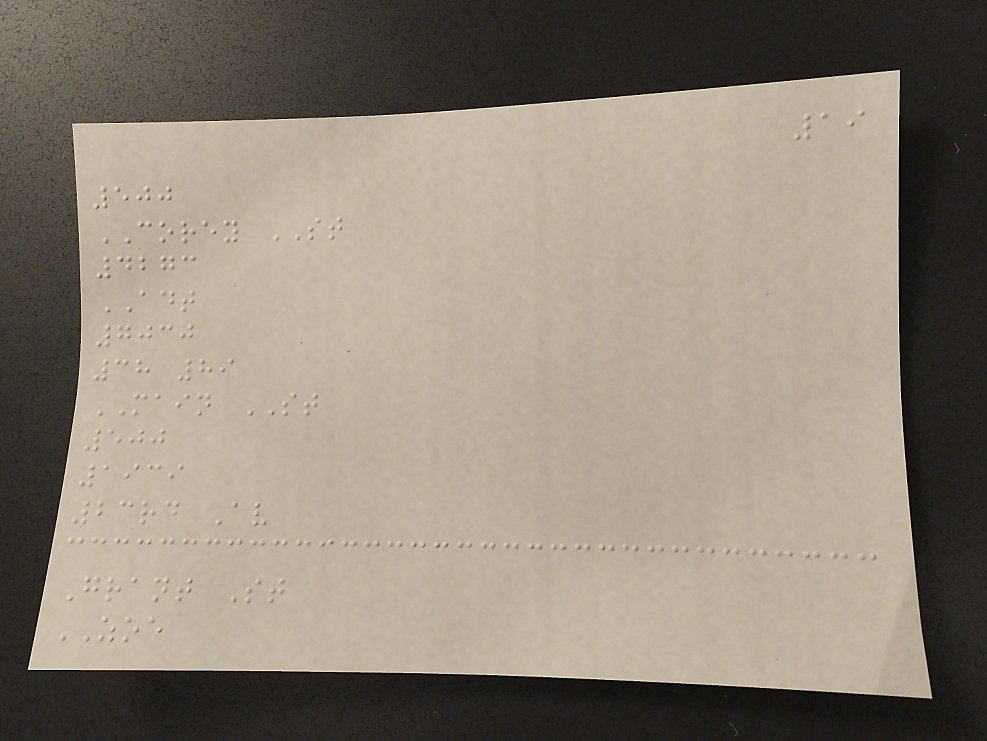19
500
COREY ST
4273
ADT
7030
38 89
MAIN ST
500
1939
23rd Av
Grant St
ZOE
